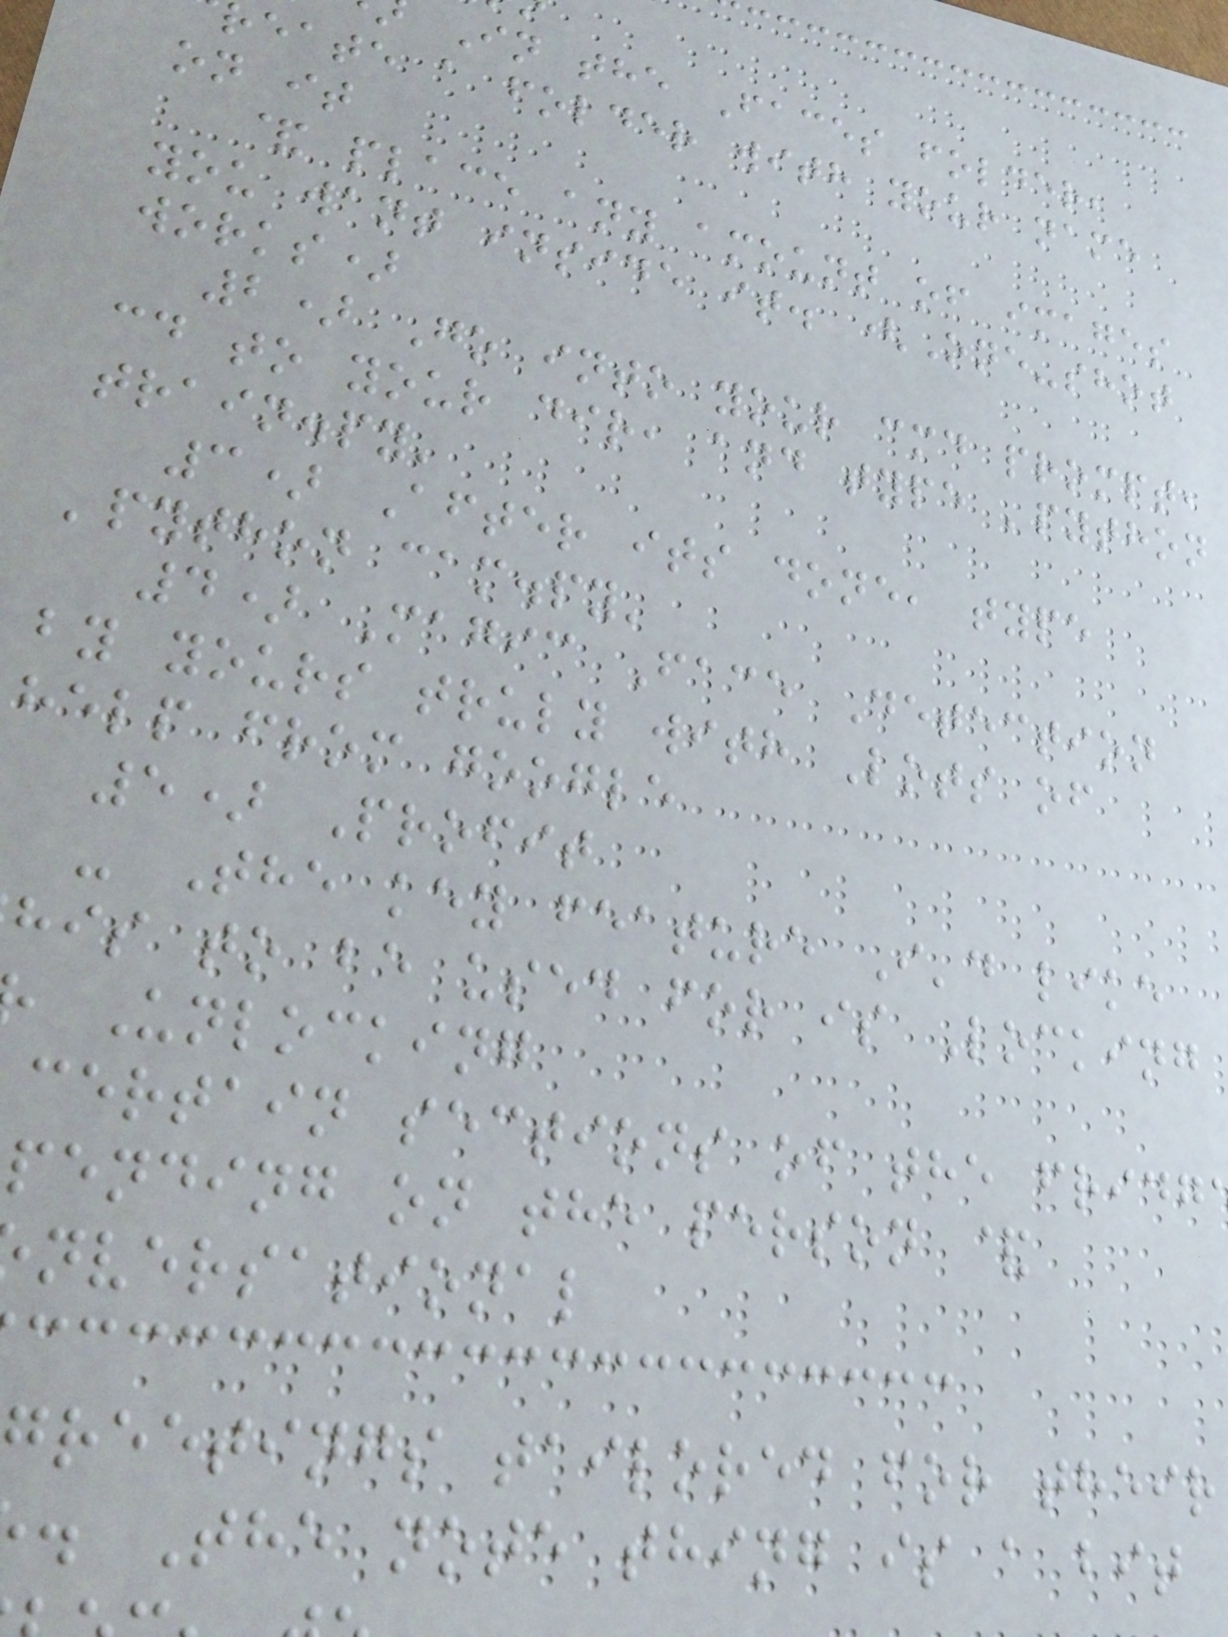In the Faces folder,
eate a folder with your name
on it
& place any amount of images
you want inside it. (One-shot
works)
2) Go into your cmd prompt,
cd to your dir, and type 'python
train.py'
3) After its done, type
'python cam.py'
4) Magic Face Detection
by yours truly with Lots of
help from google
5) Profit
- The key feature I'd like
his to be used for is Locking
Unlocking
certain sections of the fridg
pending on the person &
nversational
reetings tailored for their
. The note thing is a bit
